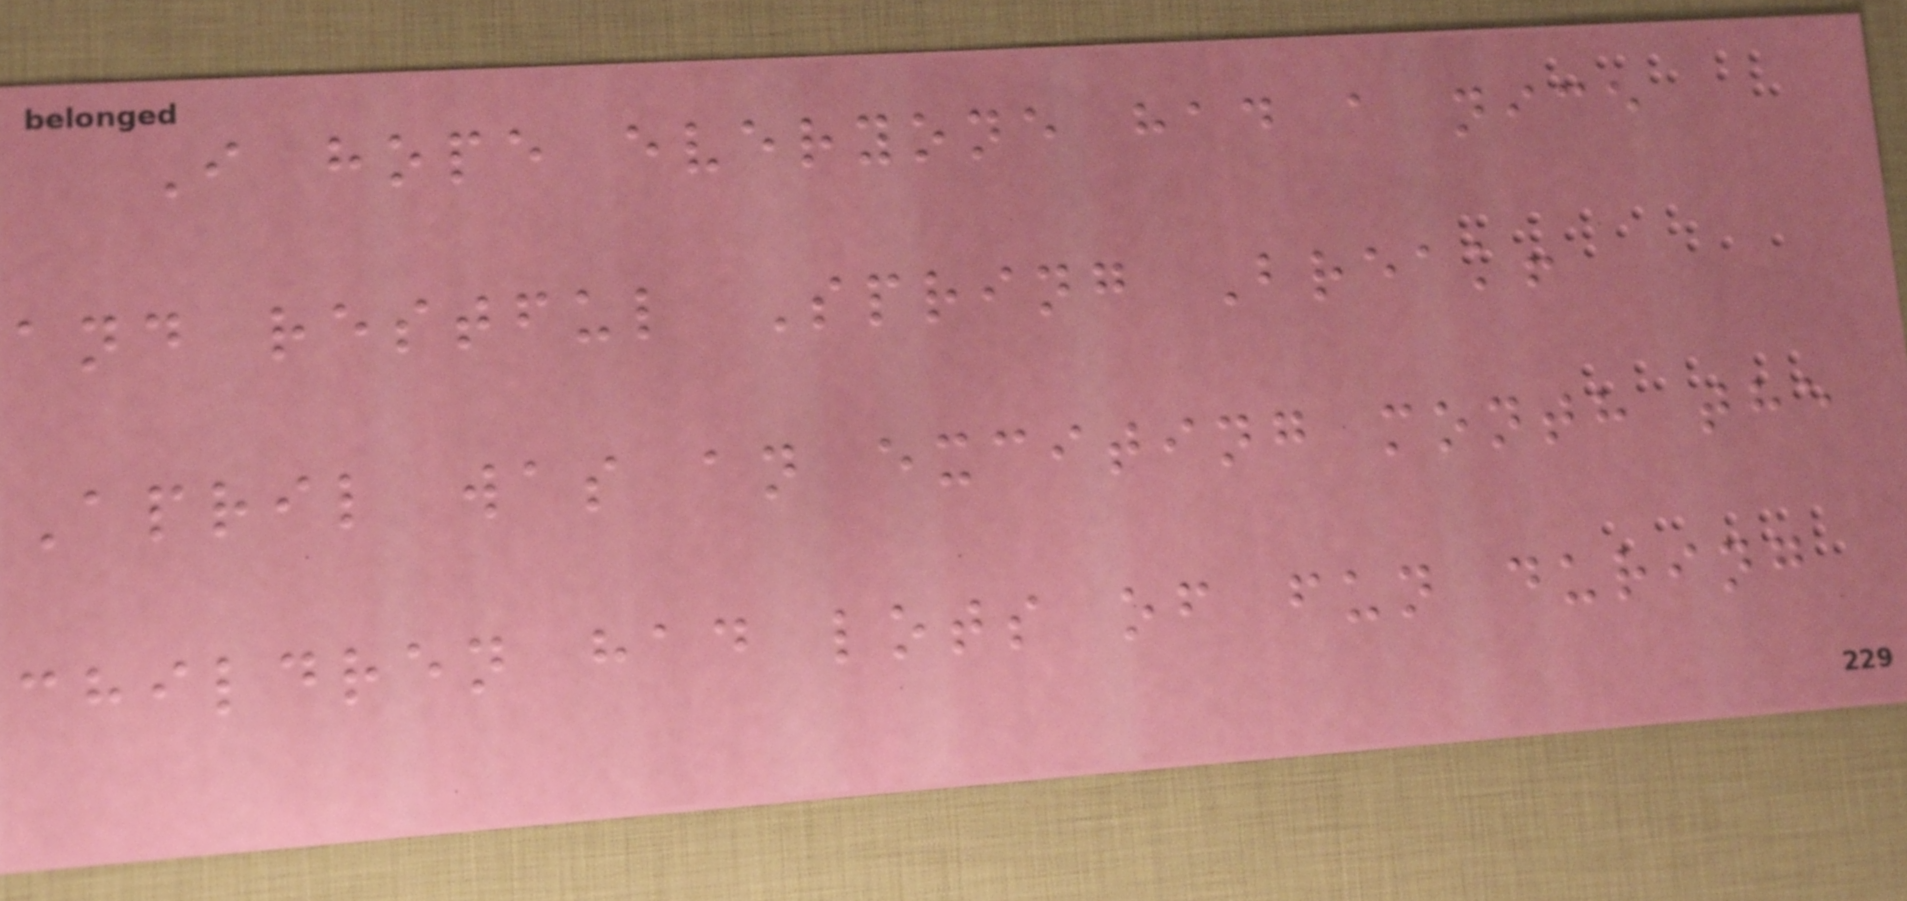I hope everyone had a nice
and restful Spring Break!
April was an exciting month the
children had lots of fun during
